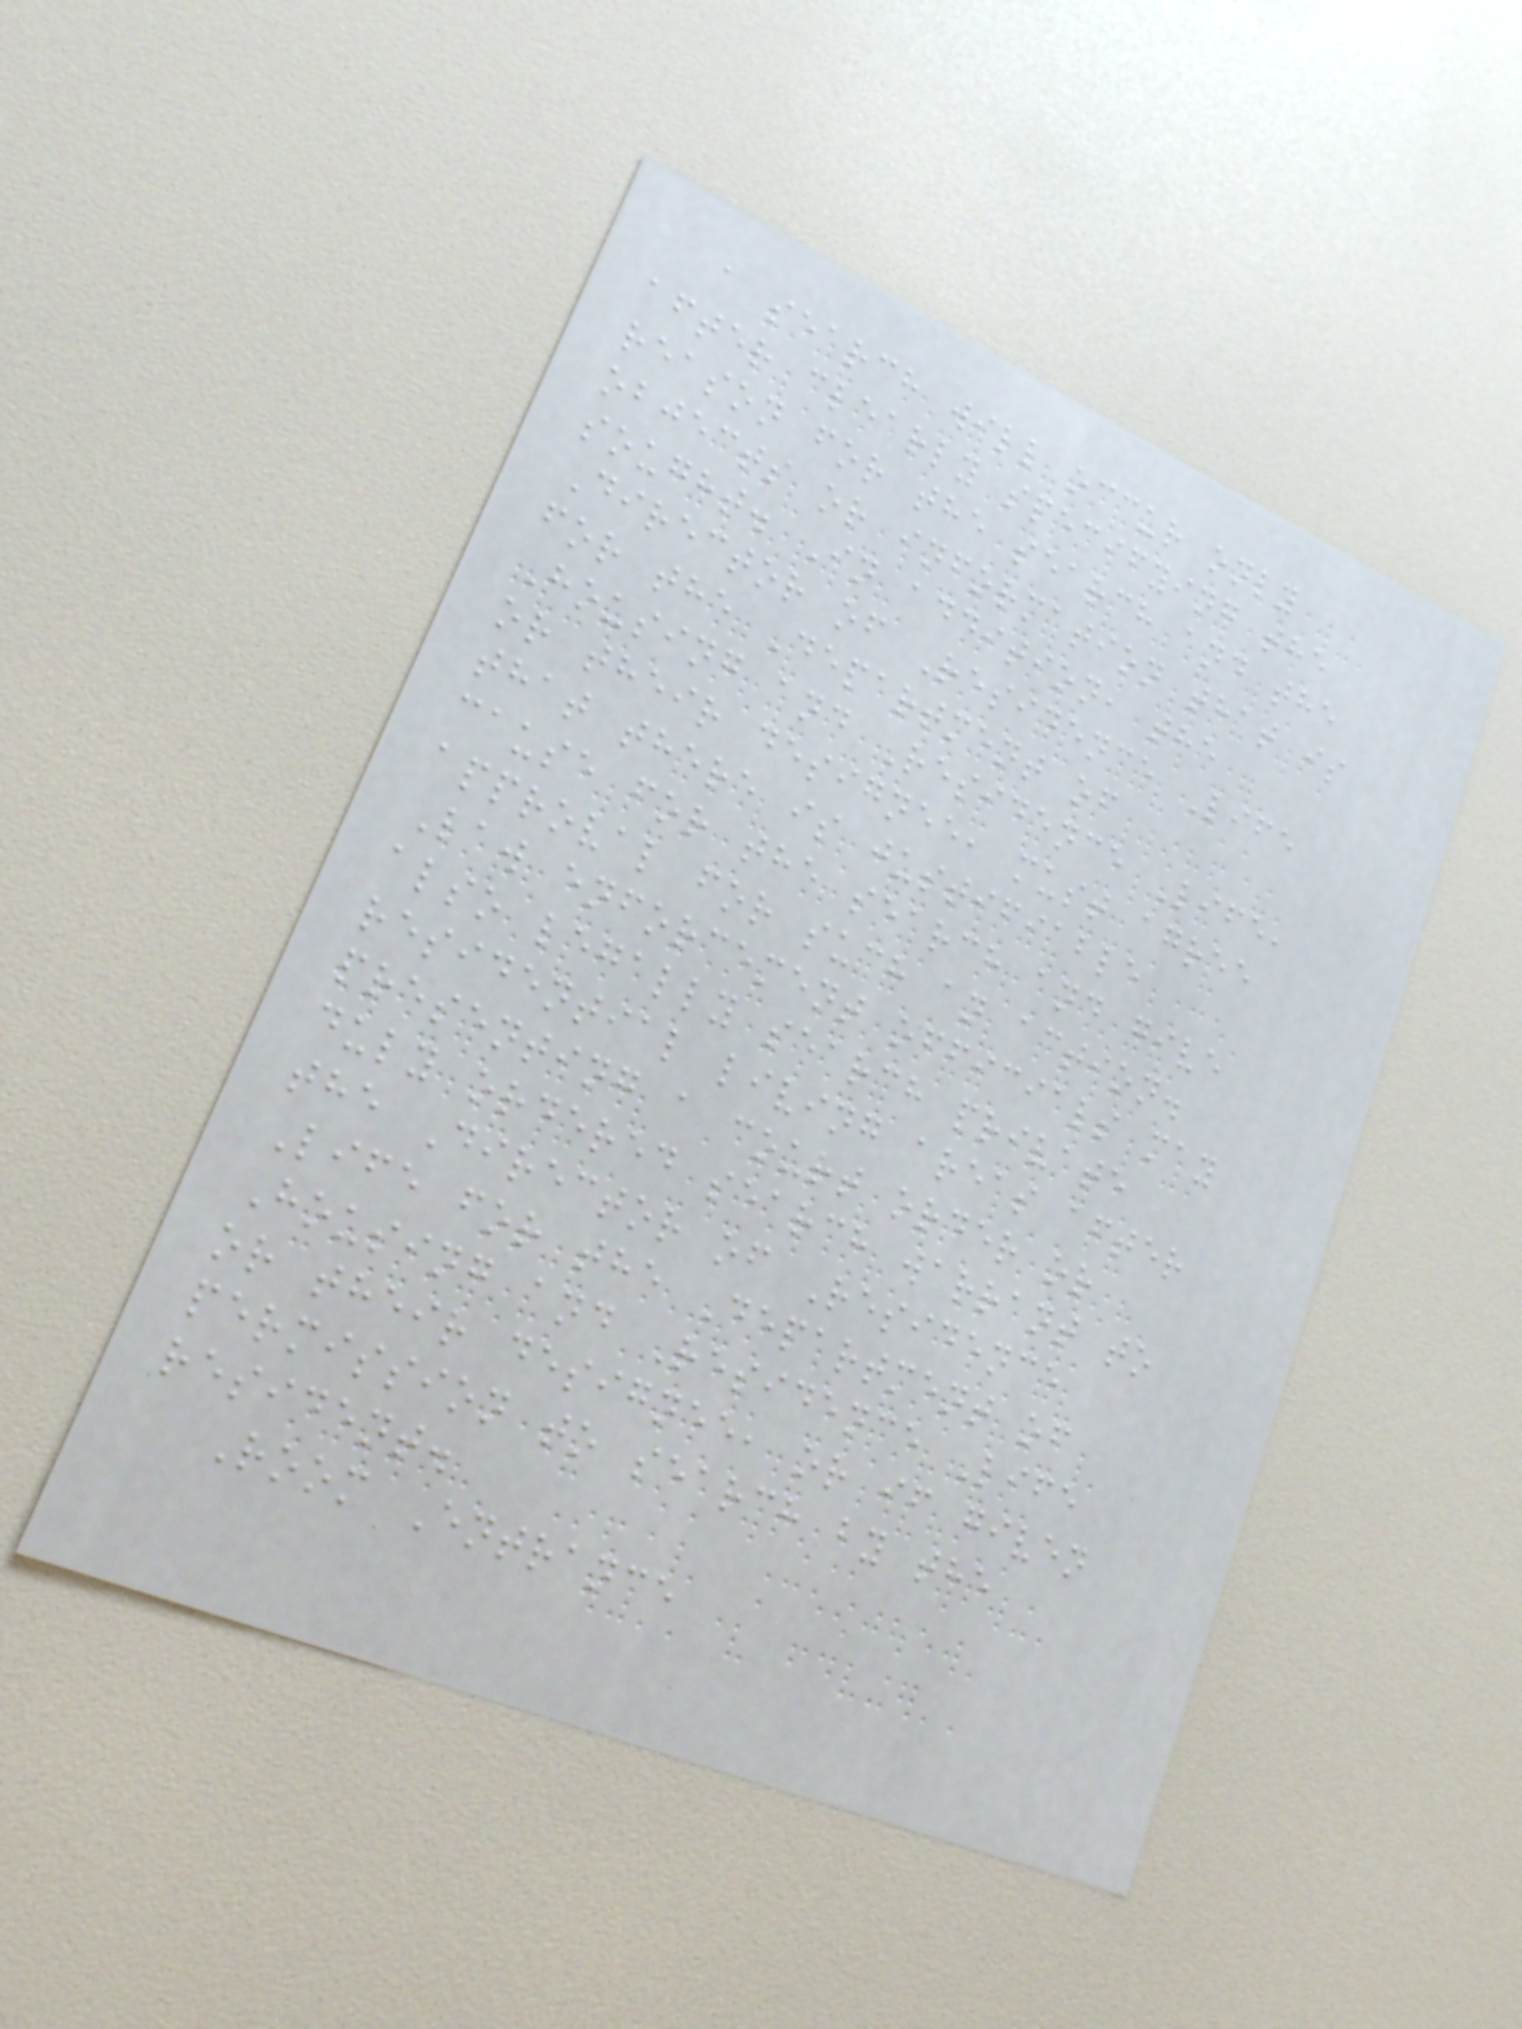a search will occur only
after clearly specifying the
reason for the search and the
objects or information that is
sought. In addition, the
Director of Residence Life
for the Department of
Housing and Residence Life,
or their designee, must agree
that there is justifiable
cause for the search and give
approval for such an action.
Law enforcement officials may
also legally search private
residential living areas after
presenting a court order or
duly ordered search warrant to
the Director of Residence
Life for the Department of
Housing and Residence Life
or their designee, or if given
permission to search by the
resident.
Room Entrance
